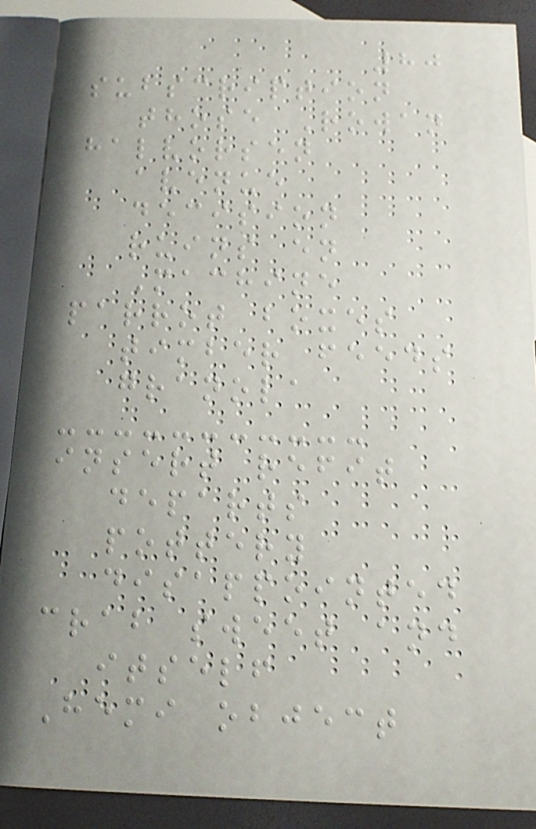80
subscription
those Rowan
halvorsen
avenue
decision
ruins en
Machine
parrot boxes
timber feeds
granola
insert refit
departs
pottery
disappointed
crab sweet and
itself
Hemi object
